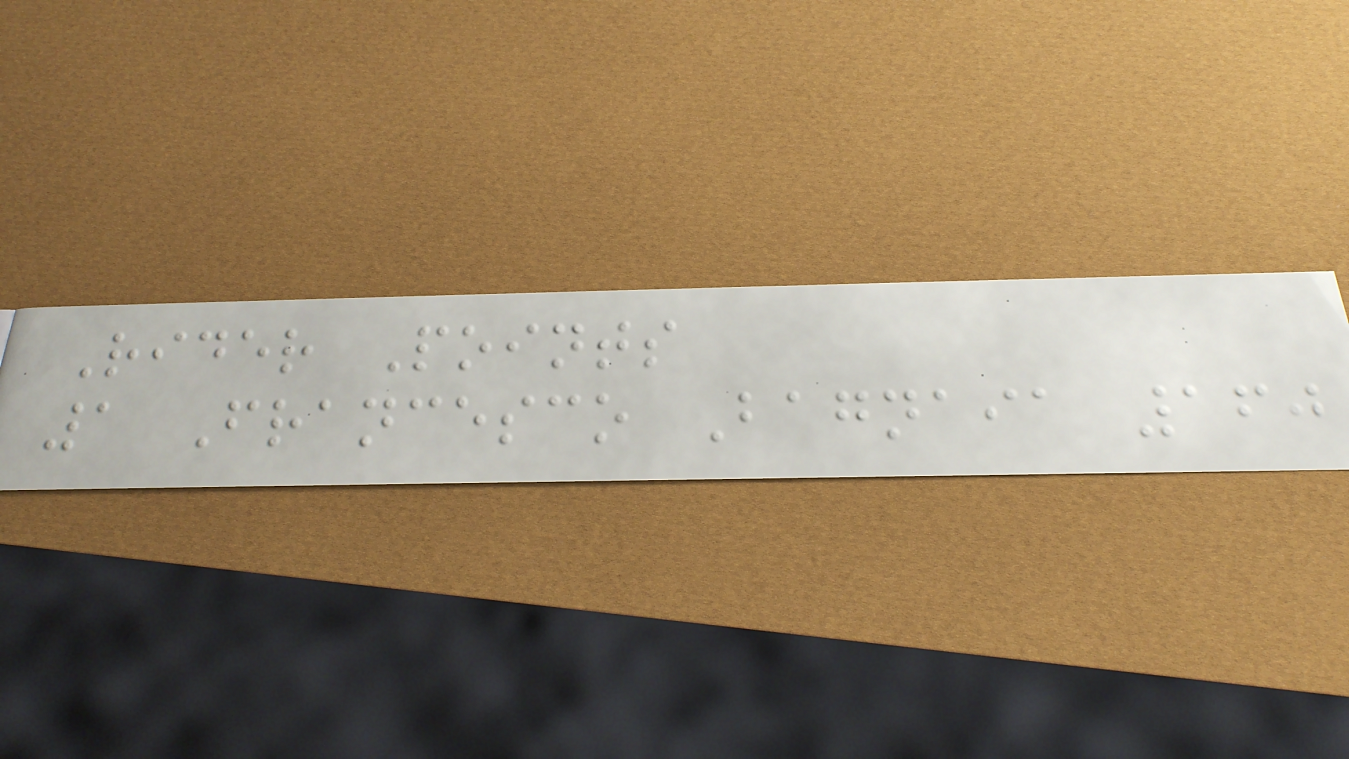Rider Points
1 Francesco Bagnaia 160
